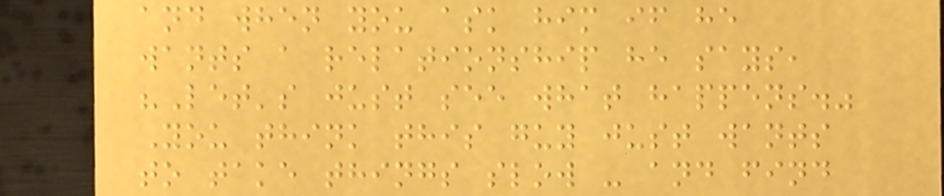and when you ask him if he
wants a relationship he says,
"Let's just see what happens."
You think this guy just wants
to take things slow - and find
